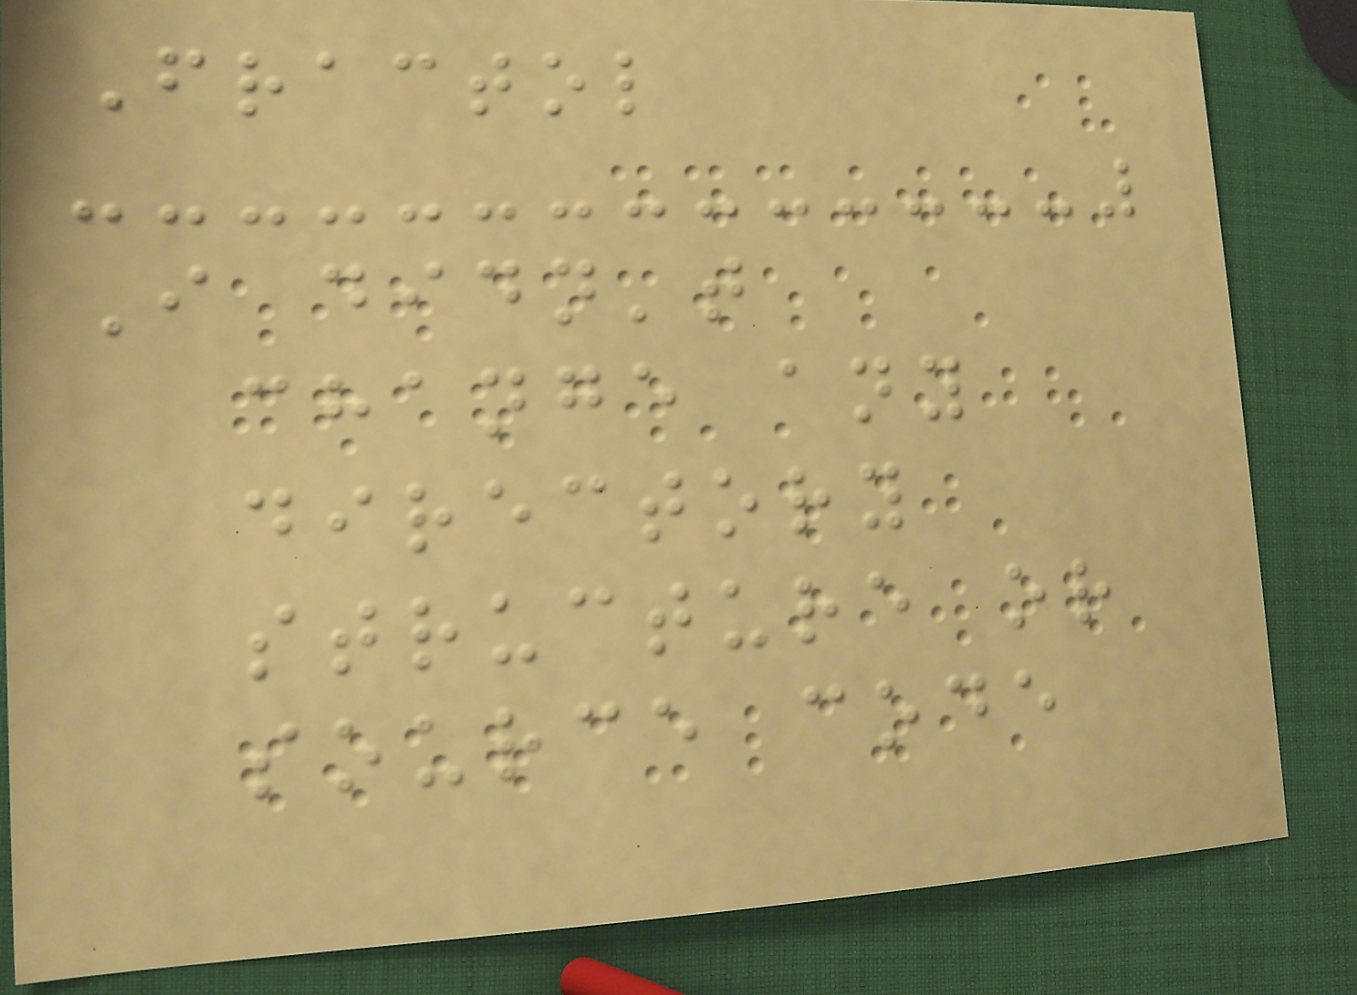Fractol
I didn't
change any
directory
structure or
source code
